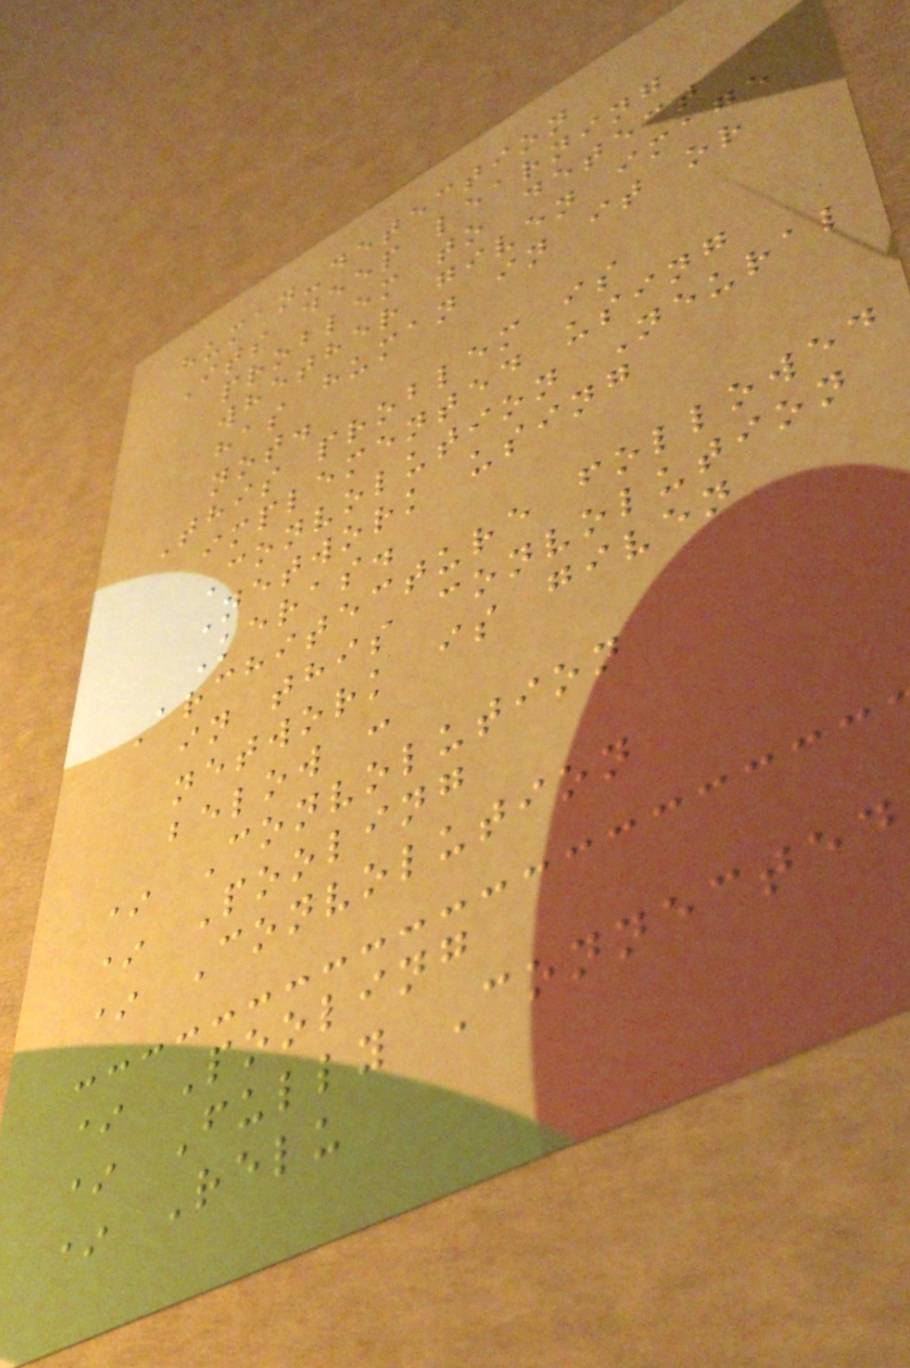human-detection
Its deep learning
problem to detect
whether given image
has human in it or
not.
This problem is
implemented using
Convolution Neural
Network using
Keras.
Architecture followed
in this convolution
network is given
below :
* Convolution
* Pooling
* Convolution
* Pooling
* Fully Connected
* Relu
